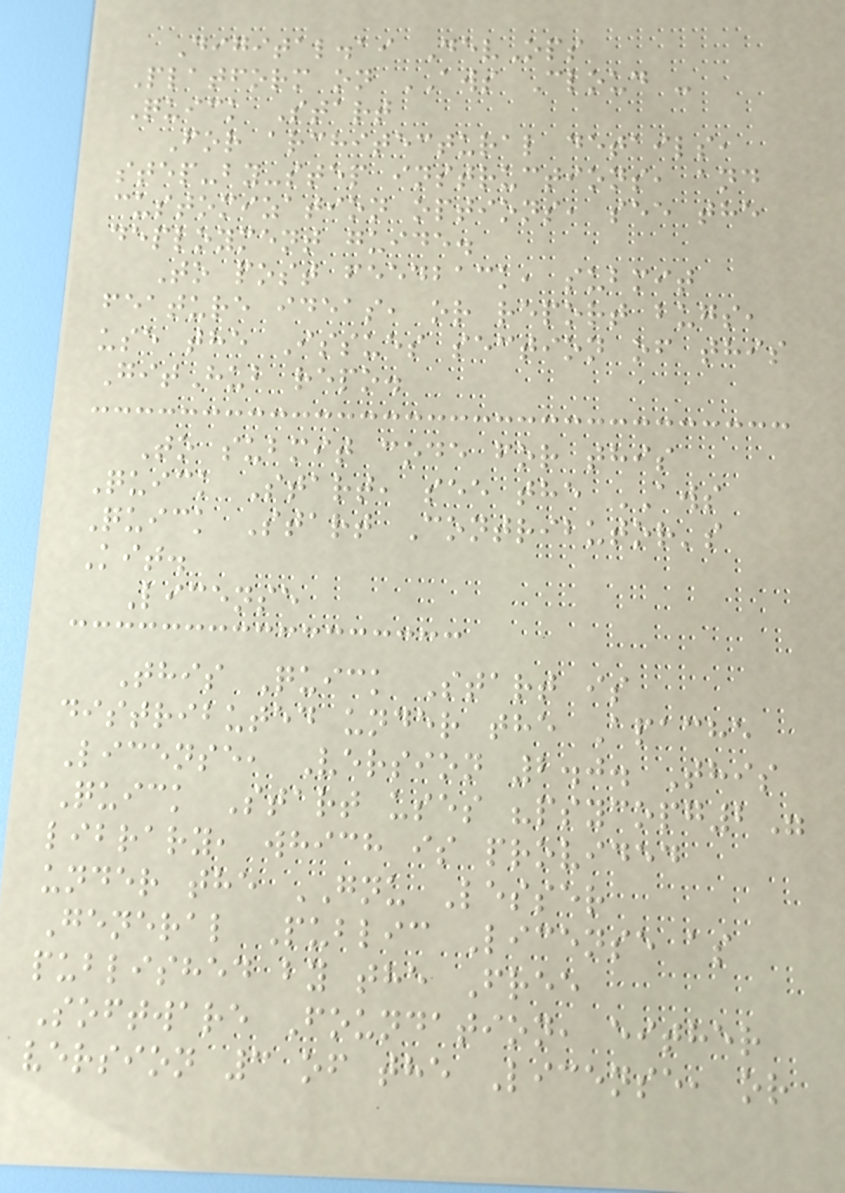Digital.ai DevOps
Platform on AWS Cloud -
Quick Start
For architectural details,
step-by-step instructions, and
customization options, see the
deployment guide.
To post feedback, submit
feature ideas, or report bugs,
use the Issues section of this
GitHub repo.
To submit code for this
Quick Start, see the AWS
Quick Start Contributor's
Kit.
License
This Quick Start is
distributed under the Apache
License, Version 2.0. This
Quick Start uses "psycopg2"
library, which is provided
under the GNU Lesser
General Public License as
published by the Free
Software Foundation, either
version 3 of the License, or
